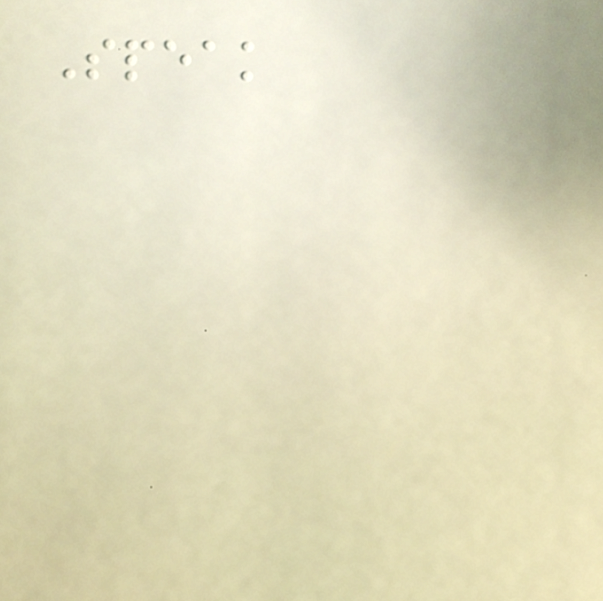Speak
